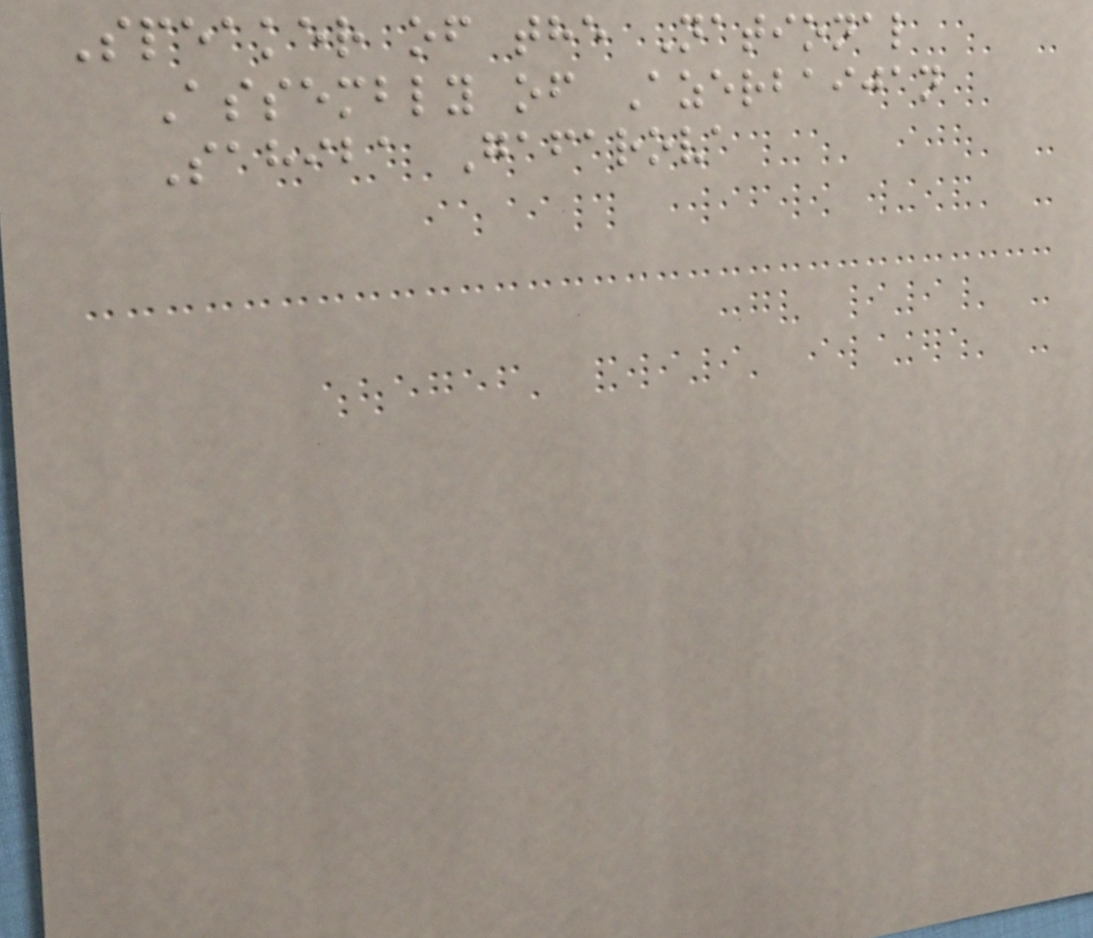Speaker of the National
Assembly of Azerbaijan
Sahiba Gafarova
